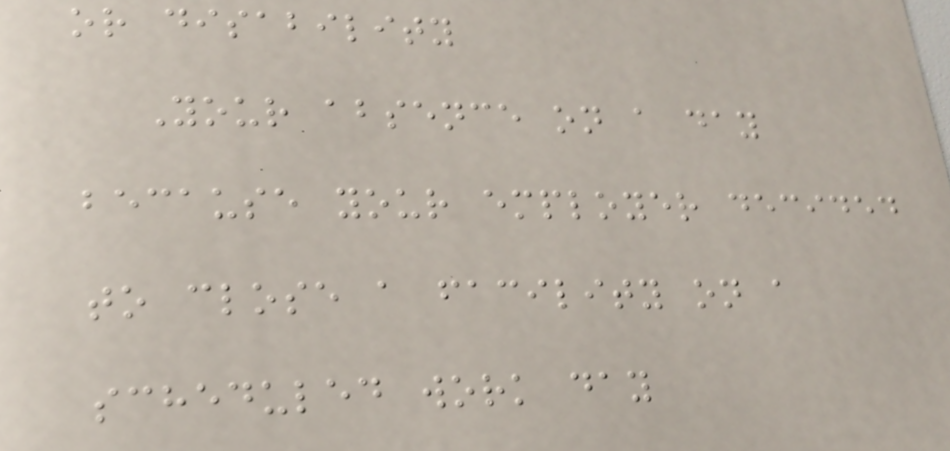or disability
Your absence on a day
because your employer decided
to close a facility on a
scheduled work day
